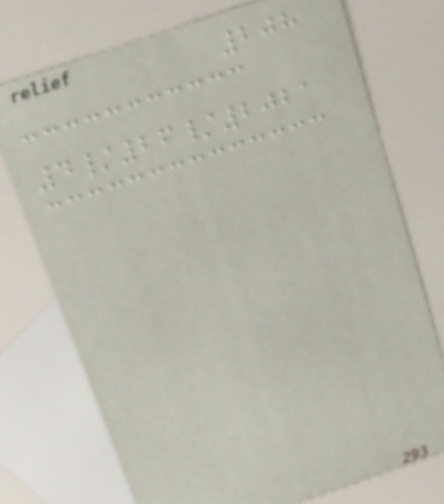208
4/26/2021
